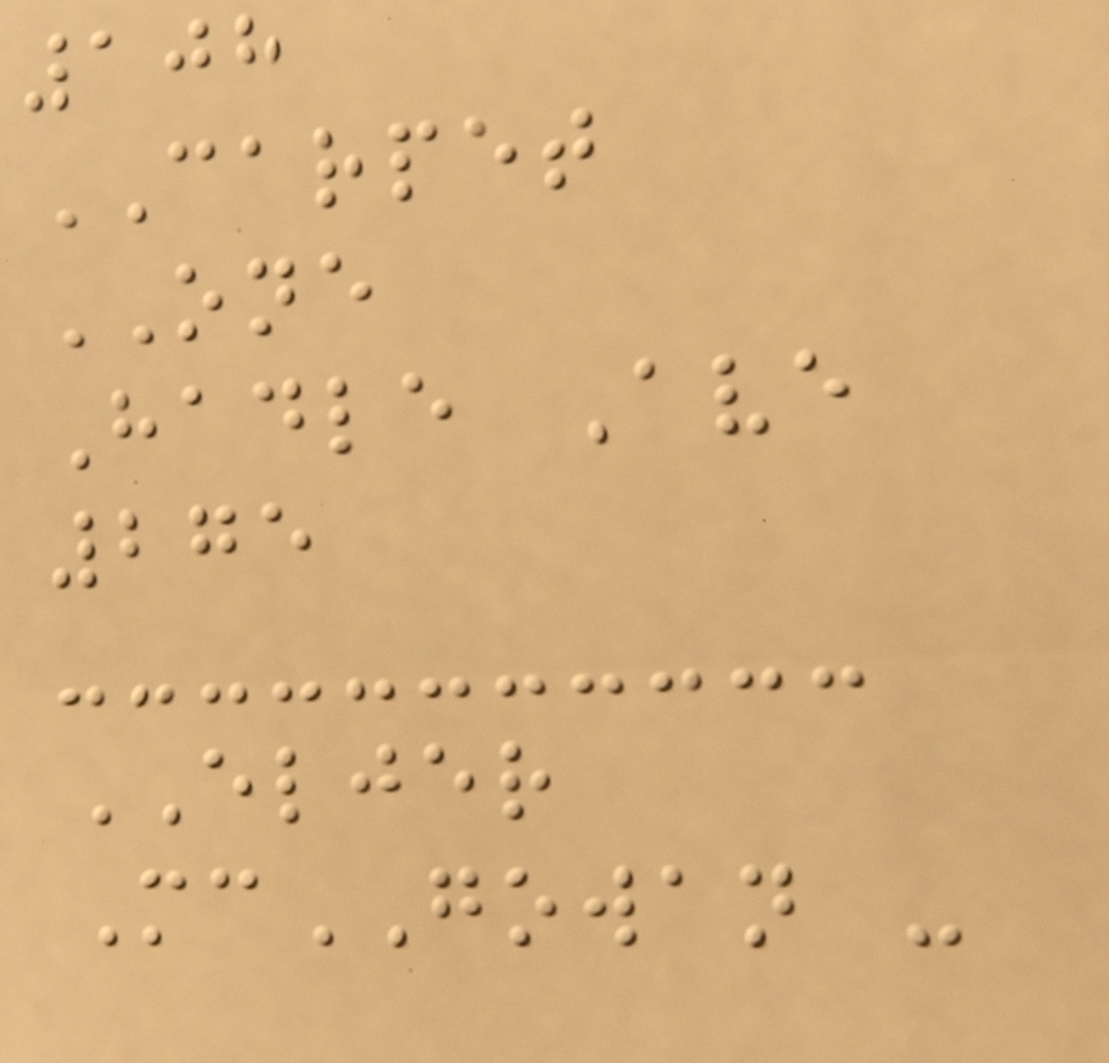108
CARPET
ONE
Hadle Ave
275
ELJER
McGOWAN -
